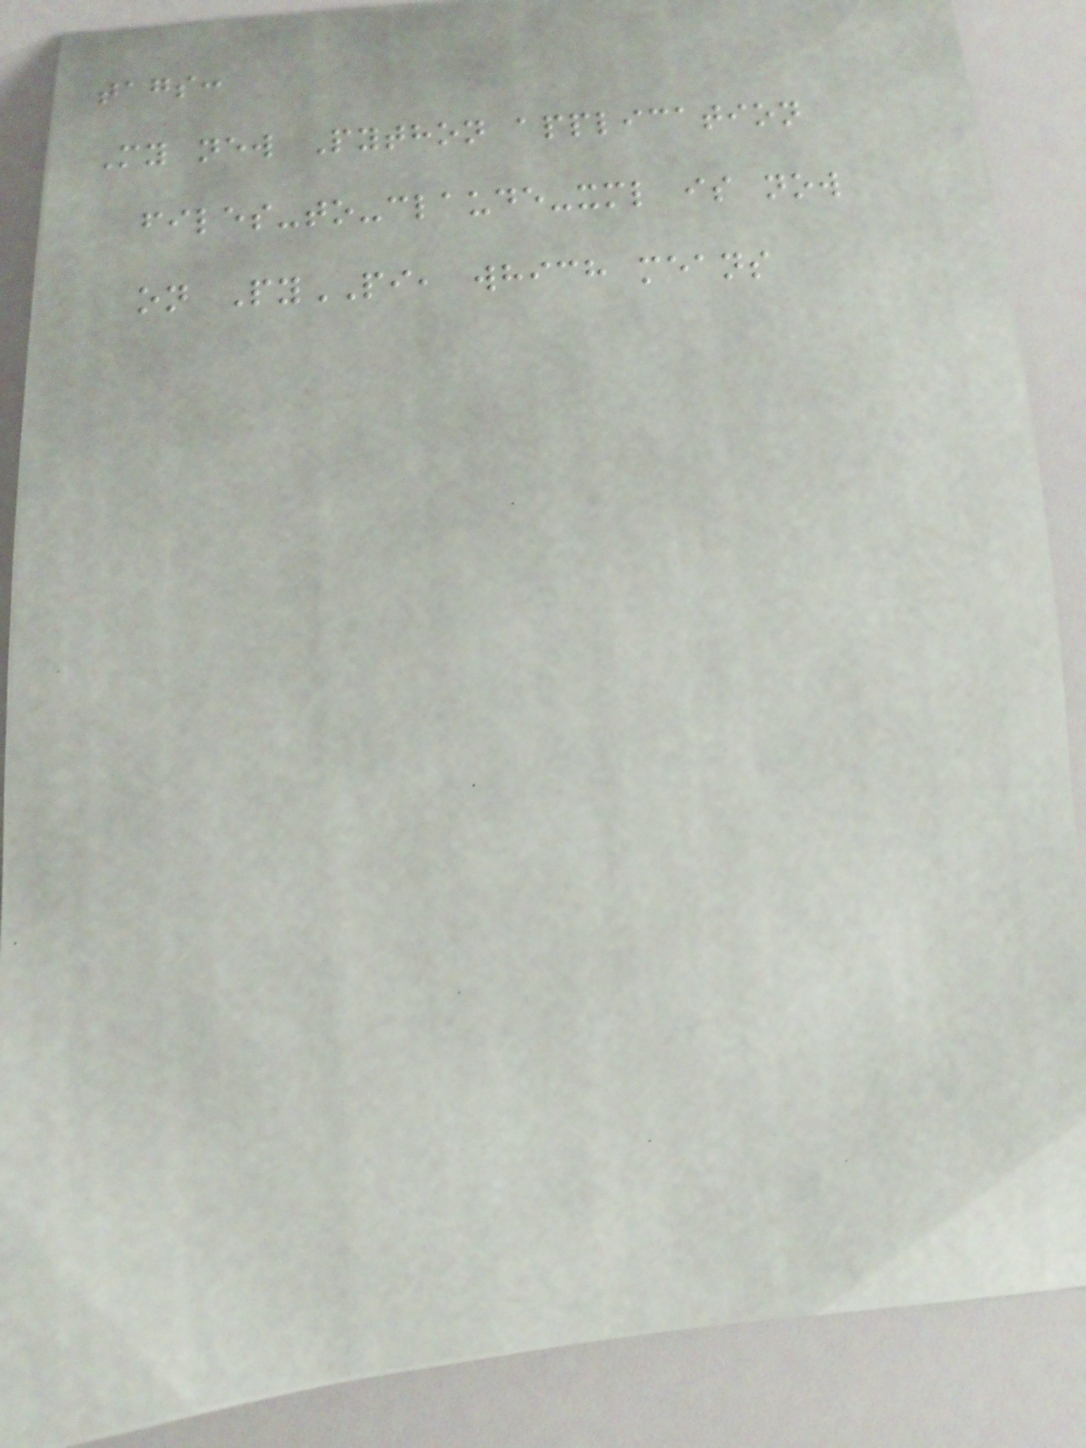tags:
My new Python application
files-to-claude-xml is now
on PyPI, which means
